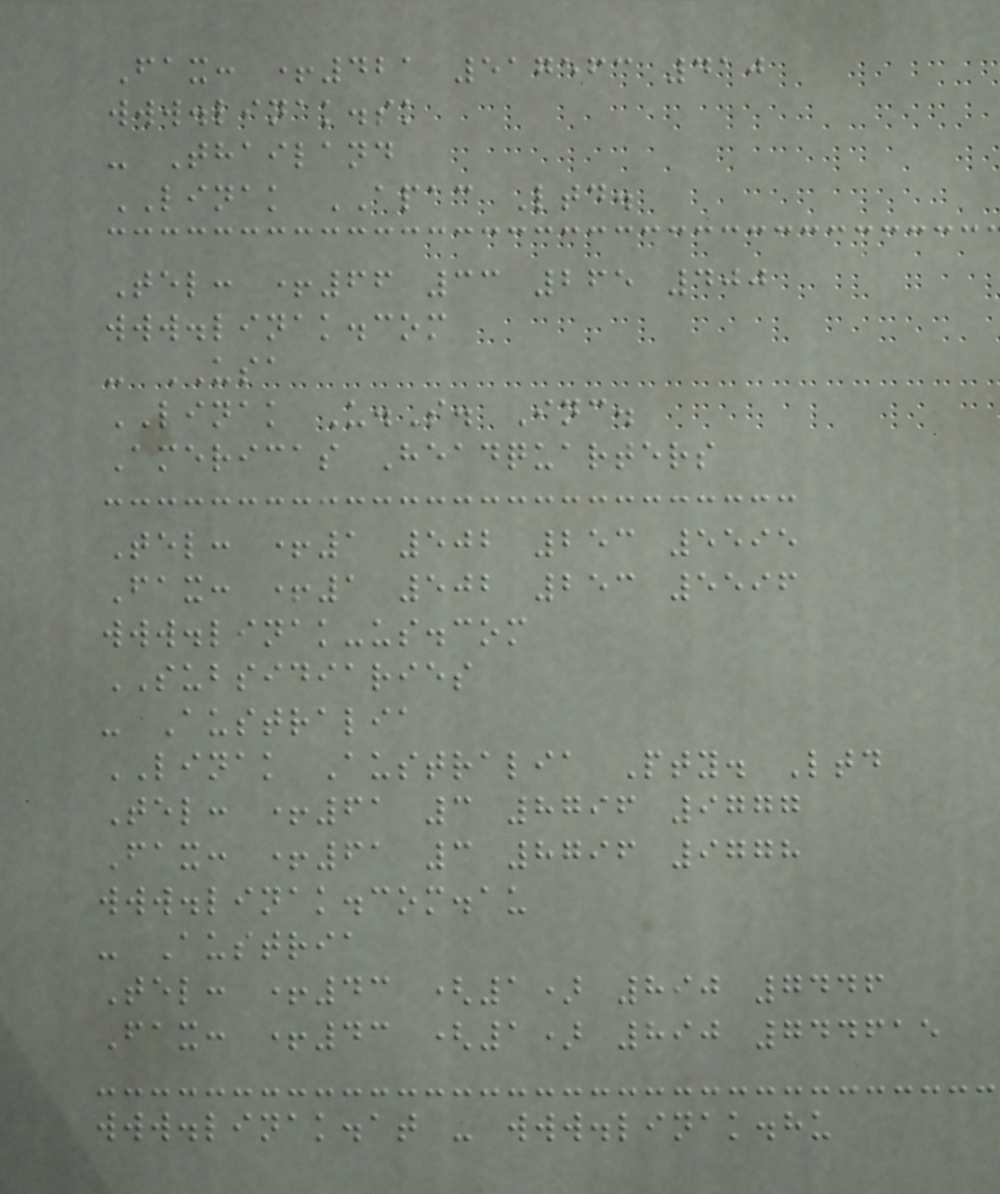Fax: +421 517563 410
www.linak.sk
- Thailand
LINAK APAC Ltd.
Tel: +66 33 265 400
www.linak.com
- USA
LINAK U.S. Inc.
Americas Headquarters
Tel: +1 502 253 5595
Fax: +1 502 253 5596
www.linak-us.com
SUBSIDIARIES
- Australia
LINAK Australia Pty. Ltd
Tel: +61 3 8796 9777
Fax: +61 3 8796 9778
www.linak.com.au
- Austria
Tel: +43 (1) 890 7446
Fax: +43 (1) 890 744615
www.linak.at - www.linak.hu
